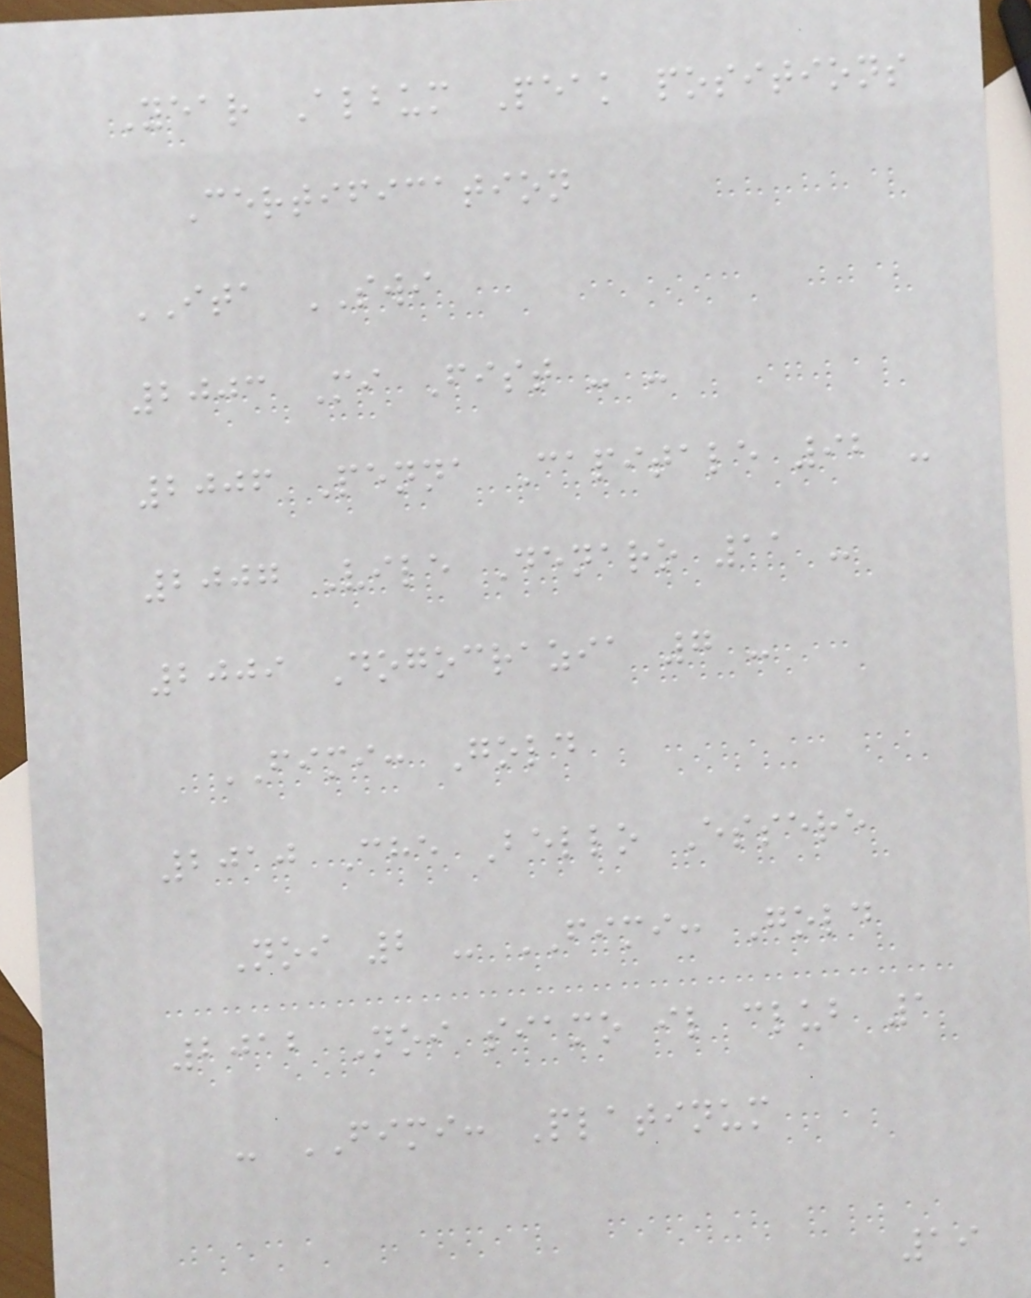Year Album Peak positions
Certification
ITA SWI
2003 Mi Fist - -
2006 Penna Capitale 92 -
2007 Vile Denaro 11 -
2009 Dogocrazia 7 -
FIMI: Gold
2010 Che Bello Essere
Noi 2 - FIMI: Gold
2012 Noi siamo il club 1
- FIMI: Platinum
19
